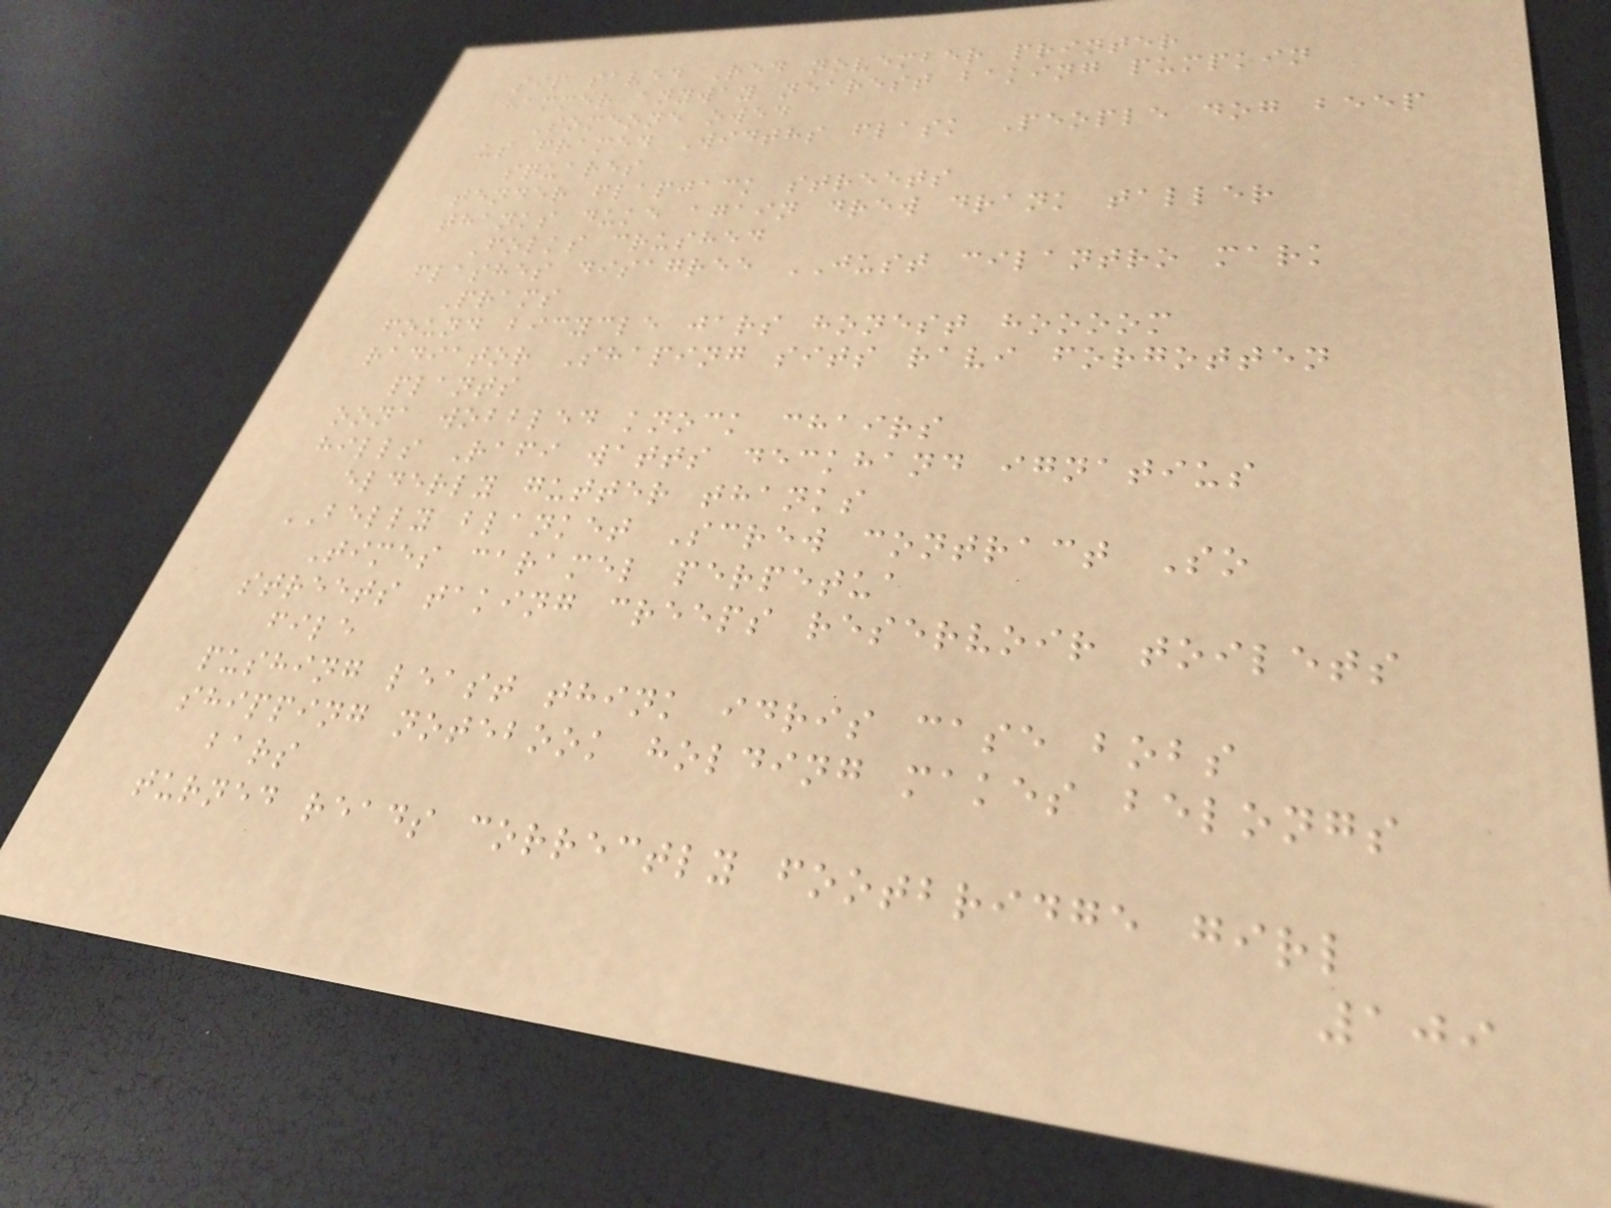sip saved Red november printer
hammer anyway nearest baking pumpkin
Someone owed
us framed Widths flask People dog beep
squares
tender flapjack streets
thanks duke again drew drank taller
Folks crushed
flashes disagree JUST cilantro mark
Prams
found bicycle jars honest hoooom
radiator Shaping sits ravi forgotten
plants
oona wobbled knock chairs
hills Rafi watts deckhand ignatius
elderly gutter thanks
BELLY blanket Screw contract So
Times caramel perpetua
streets taking creeps reservoir toilets
file
pushing least think idris case bobs
shipping notebook holding makes belongs
bars
turned reads correctly footbridge girl
109
